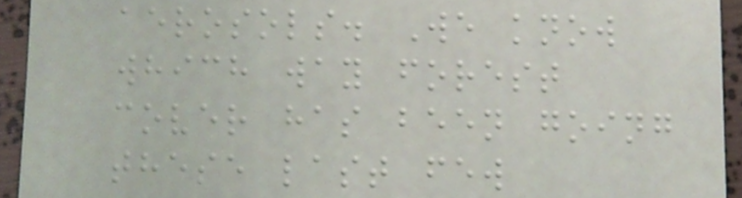aerosols. We know
which way forest
cover has been going
these last few
